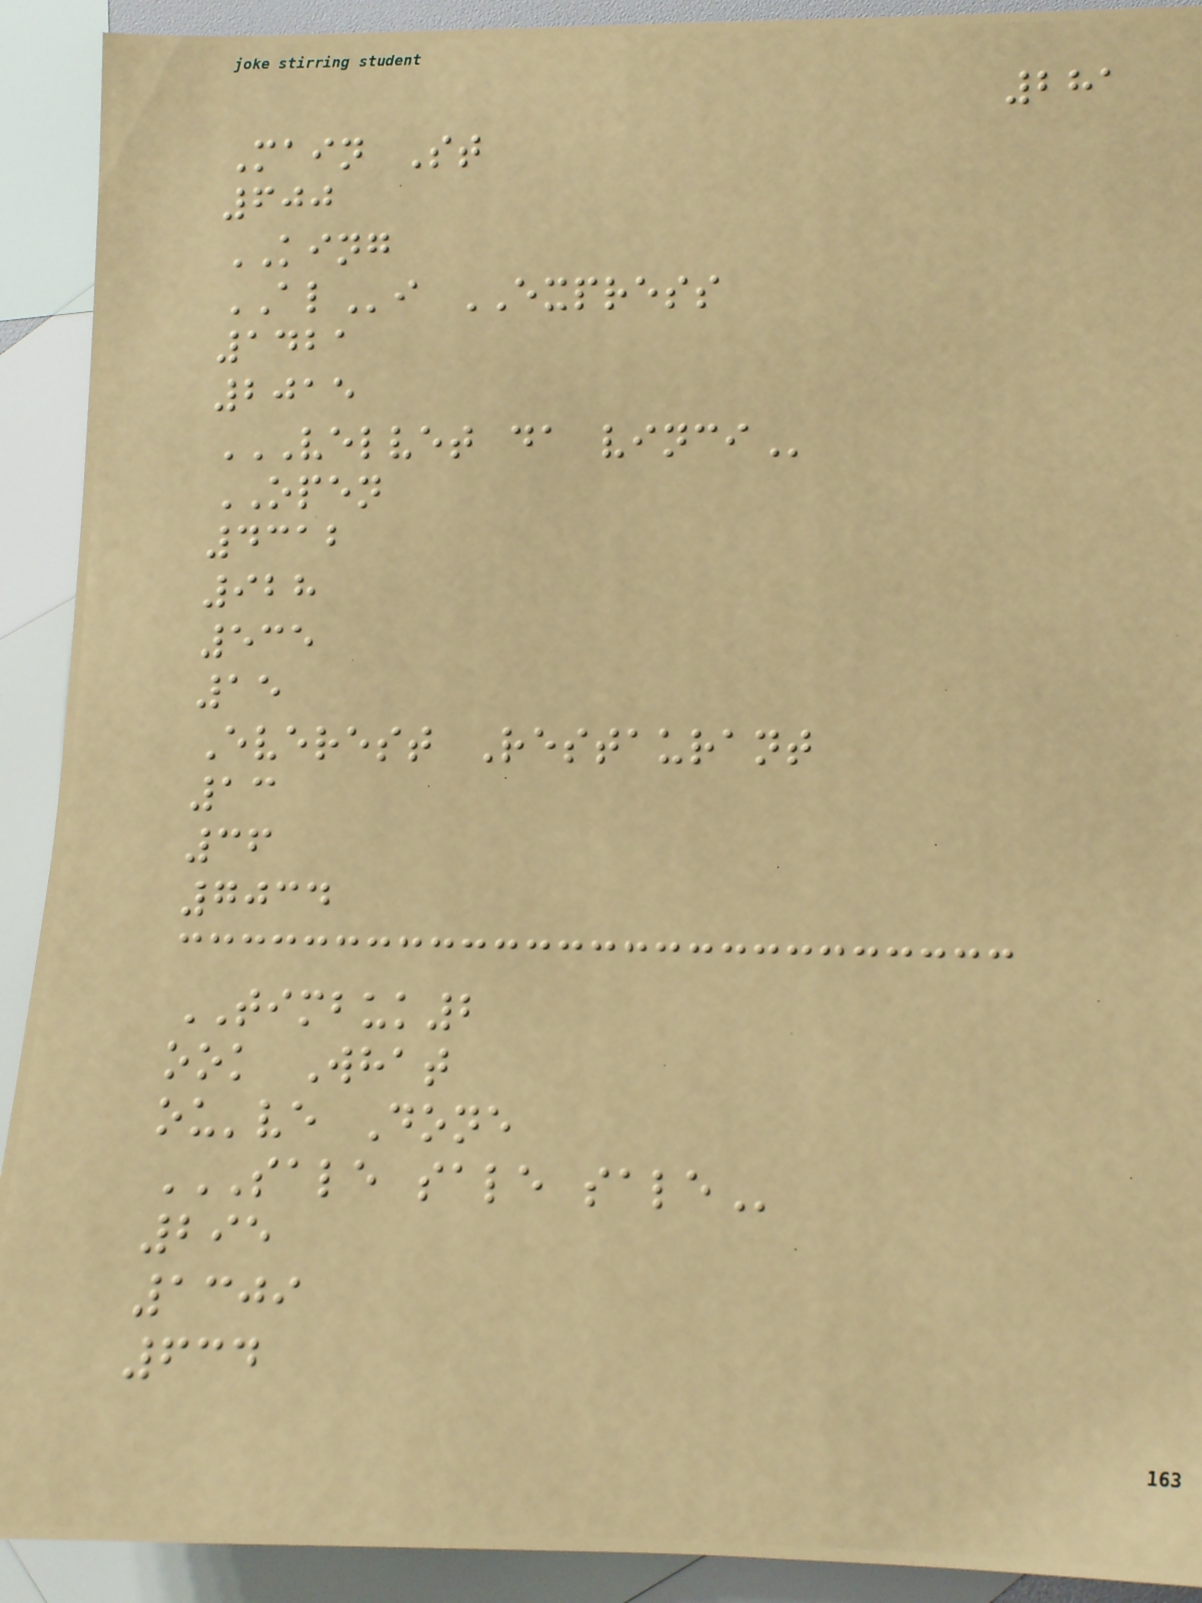281
Main St
600
KING
ALi EXPRESS
1421
2015
VELVET DA VINCI
OPEN
4312
928
535
15
Everest Restaurant
13
36
7034
TIMBUK2
ook What
ou've Done
SALE SALE SALE
295
1309
634
